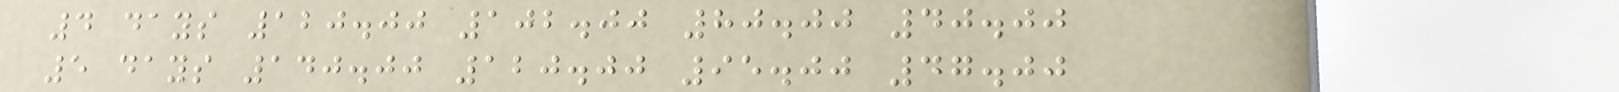4 days 120.00 102.00 80.00 40.00
5 days 140.00 120.00 95.00 47.00
